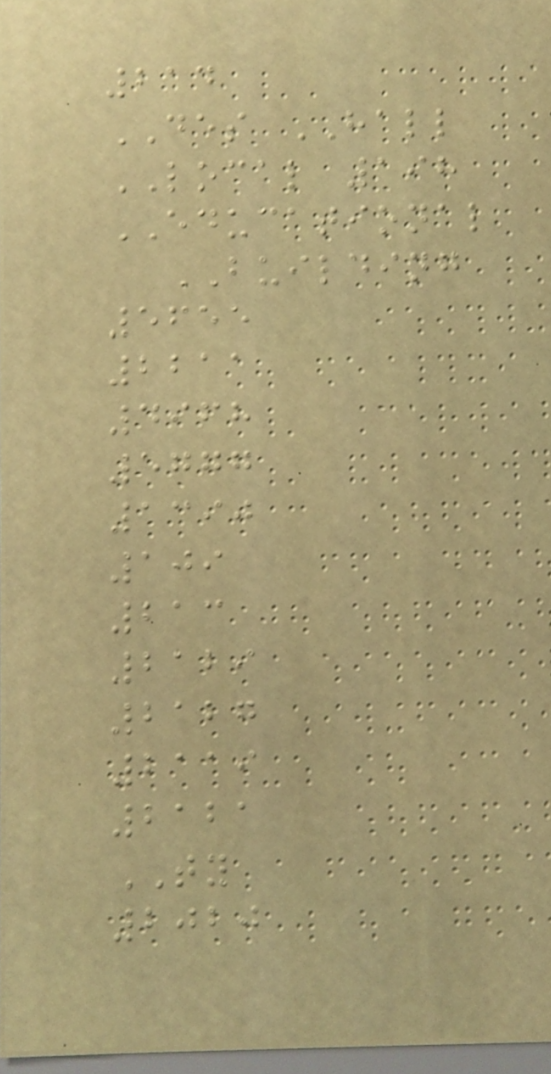214
DES HALL
LOCAL 198
EDUCATIONAL
BUILDING
5655
2211
4968
5777
1390
109
213
2129
2127
2119
2121
TY
2020
